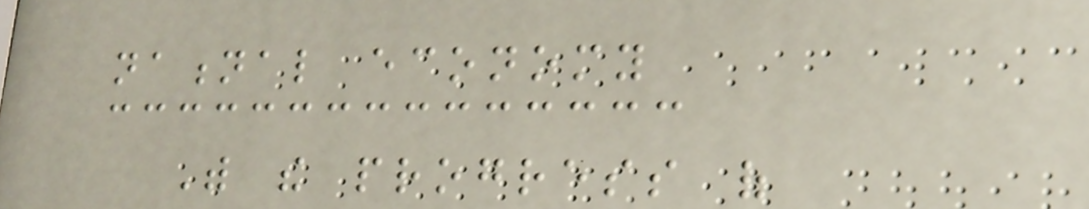national economy
With the progress of
